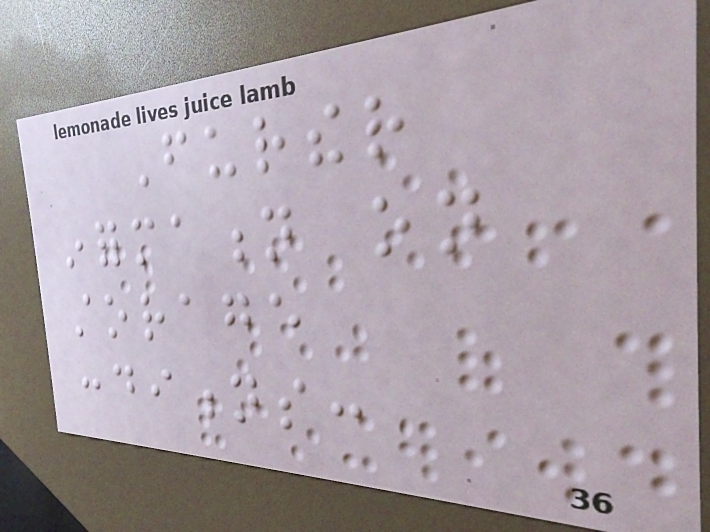Further
information on
storage
conditions:
